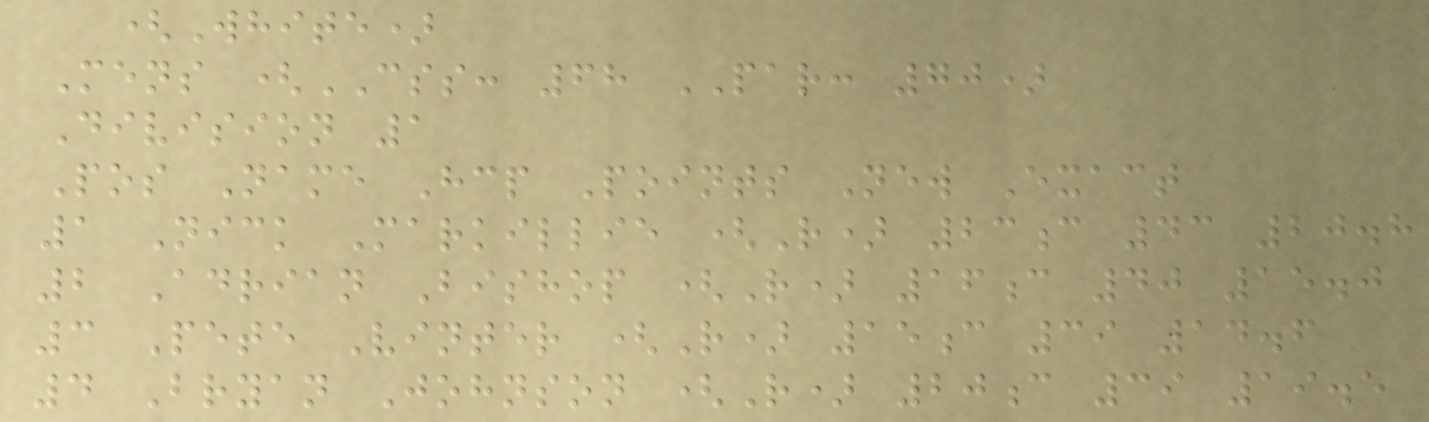(White)
Mens (CSS: 68 PAR: 70)
Division 1
Pos Name Hcp Points New Exact
1 Nick Markillie (R) 23c 43 20.8
2 Adrian Bishop (R) 16c 40 15.0
3 Pete Vinter (R) 15c 39 14.6
4 Bryan Johnson (R) 20c 39 19.5
